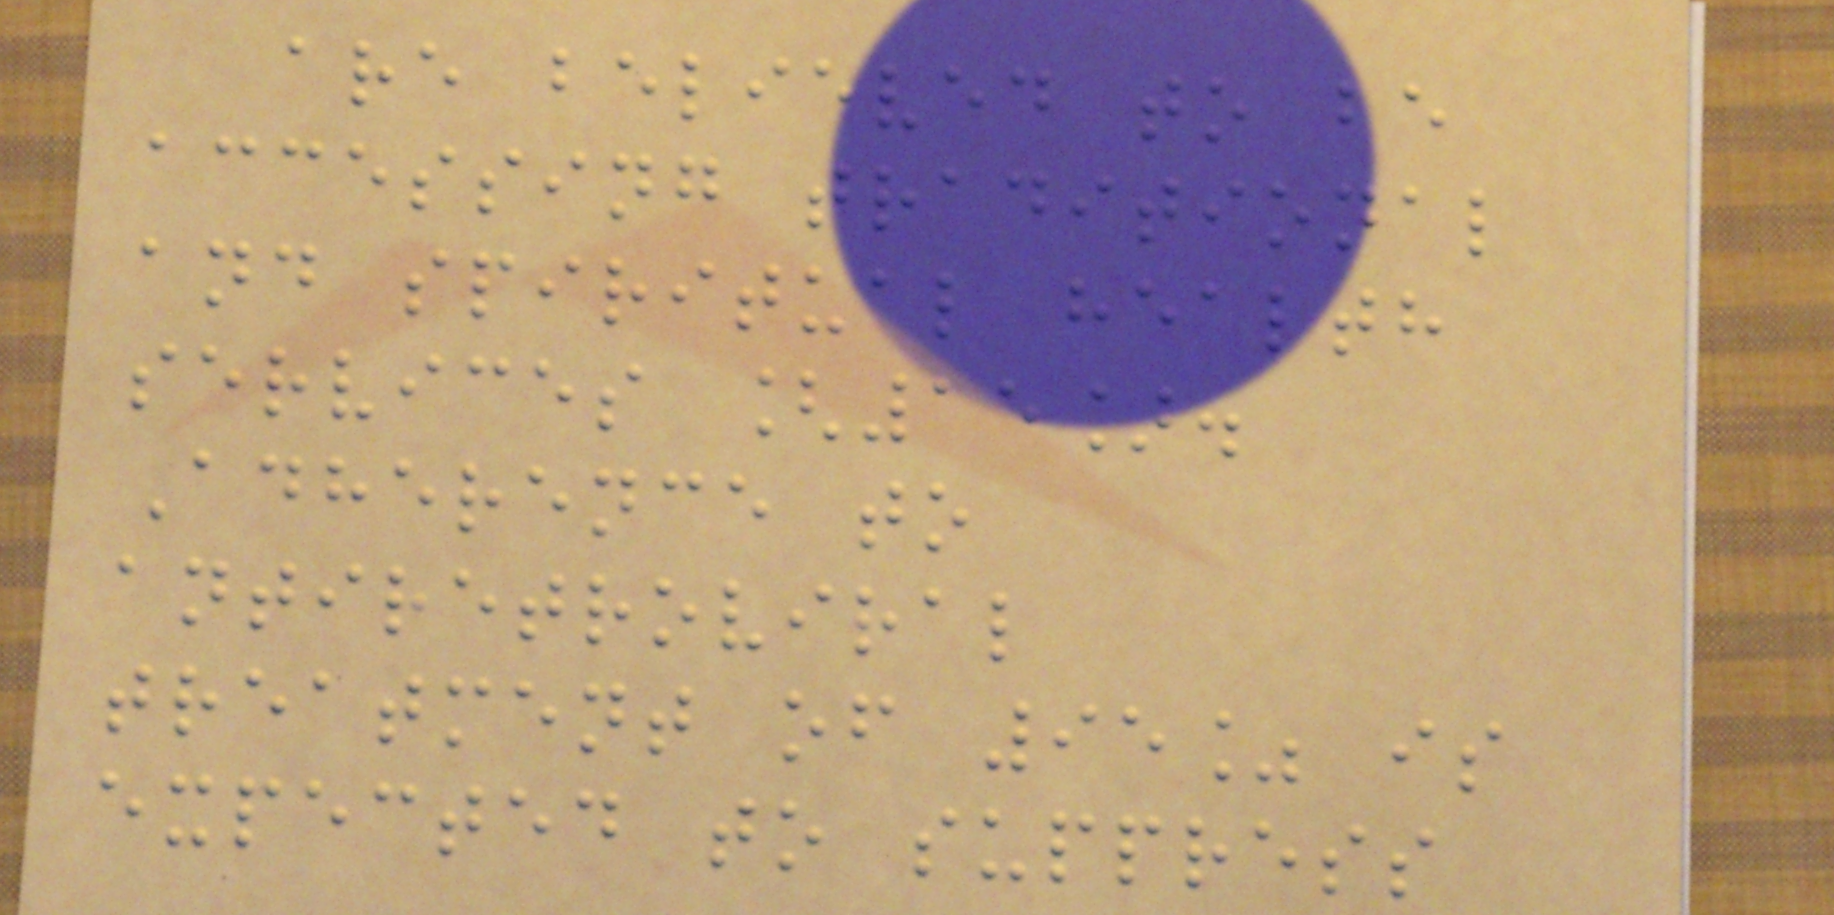are believed to be
accessing traditional
and spiritual health
services [15].
Adherence to
antiretroviral
treatment of 95% is
expected to suppress
